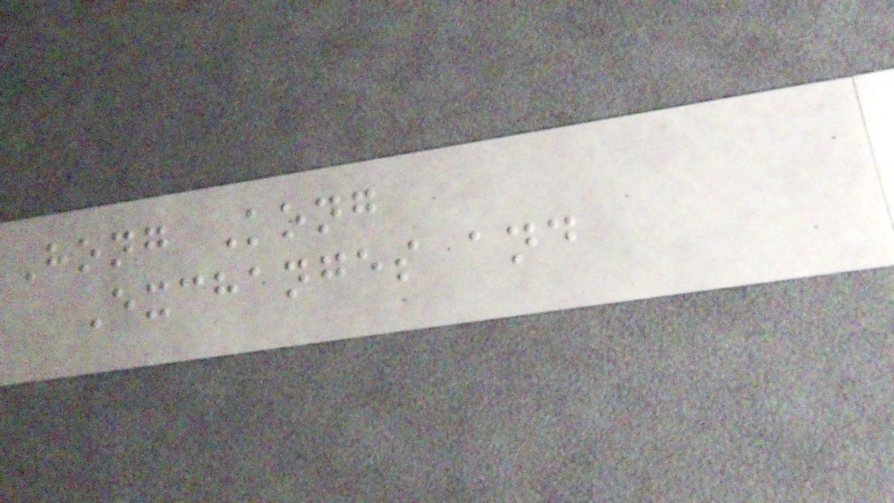Hong Kong
Exchanges and
